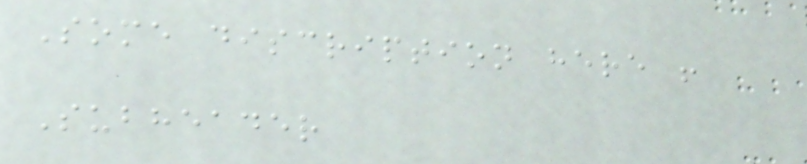Some discription here !
Subheader
